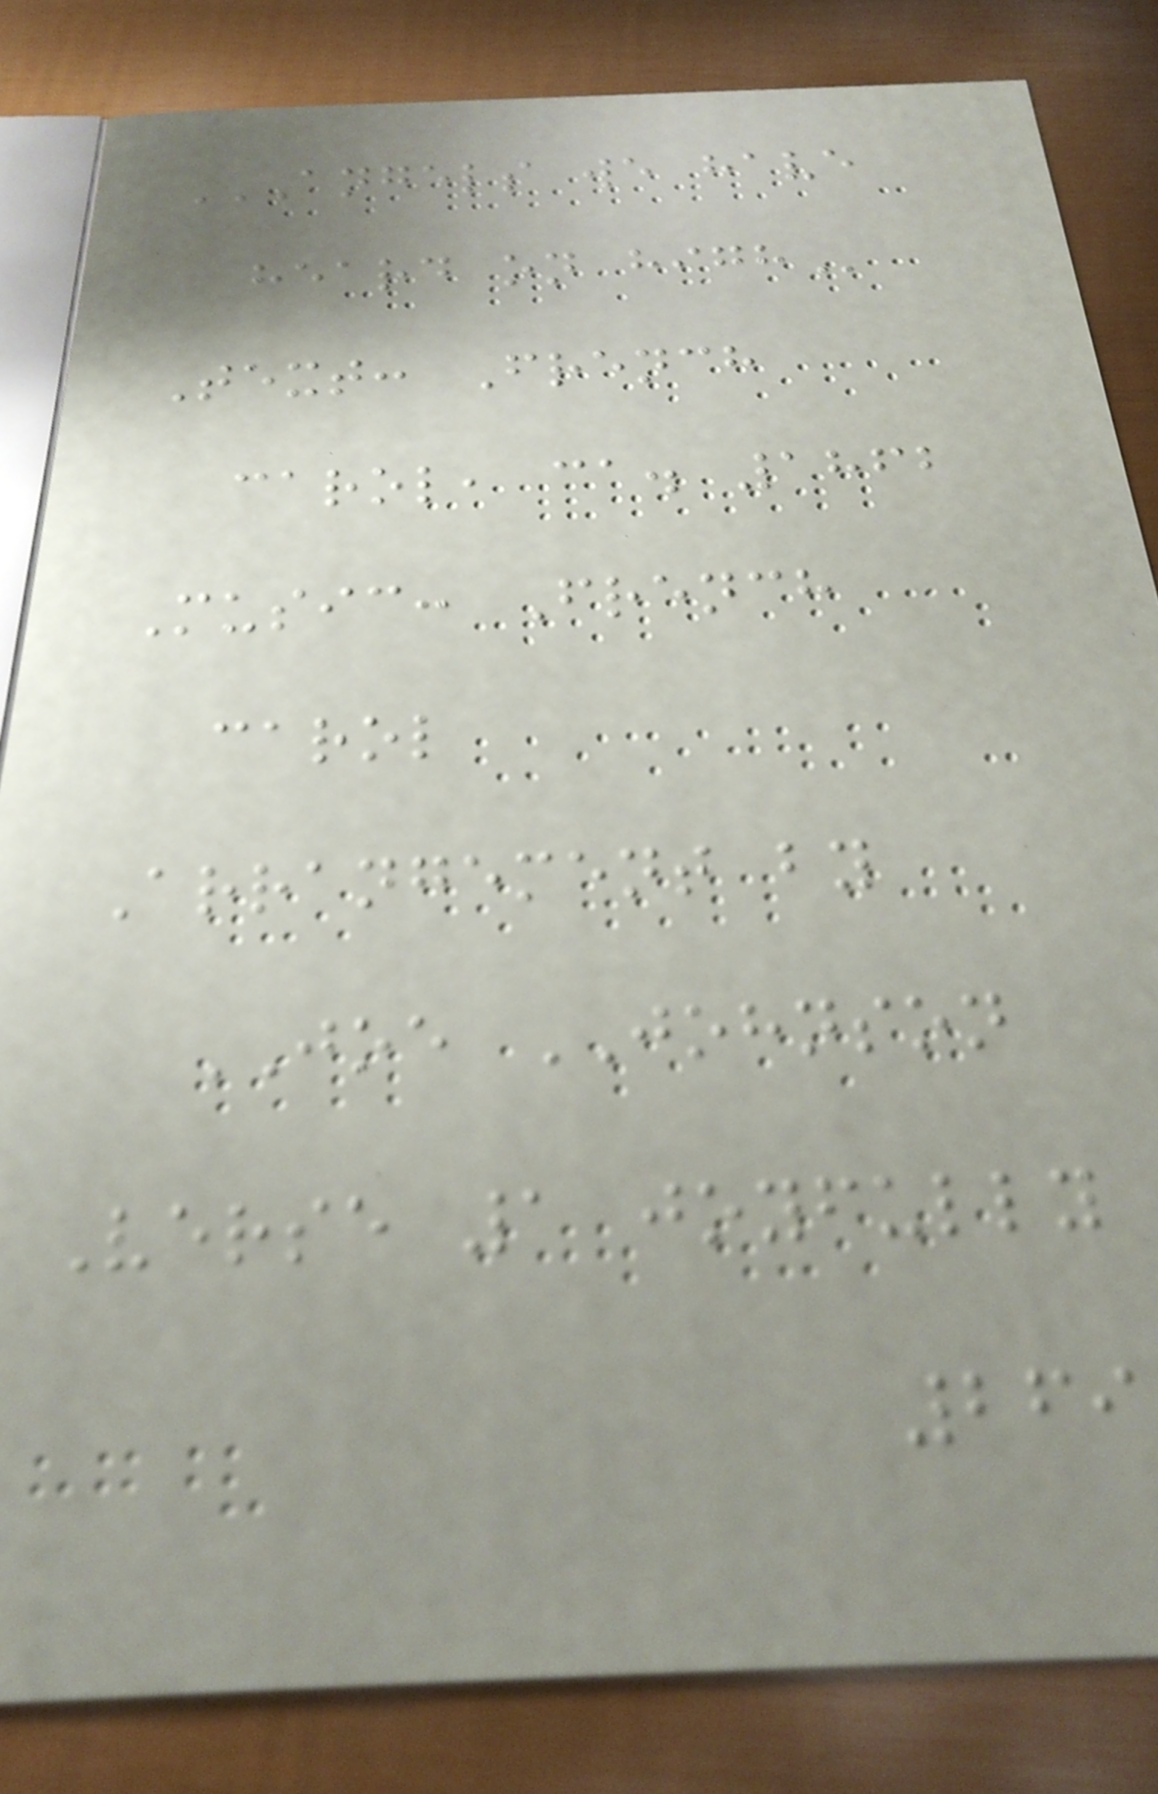ANGELS WE HAVE
HEARD ON HIGH
Text: French
carol, ca. 1862
Music: French
carol
Arrangement by
JOE JOHNSON
Verse 1 joyfully
269
